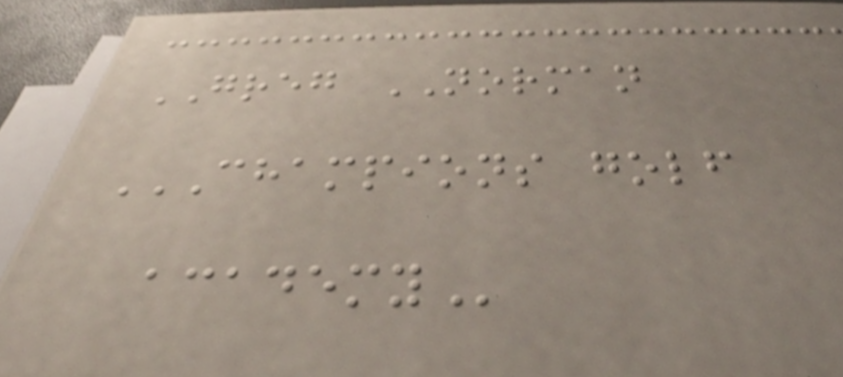GREG NORMAN
CHAMPIONS GOLF
ACADEMY
